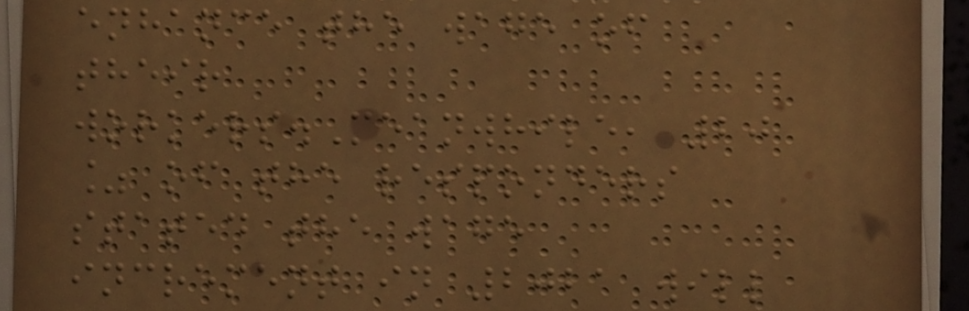enhance the wage of
their
workers.Meanwhile, 20
% of the responders
stated the wage
increment in 2021 will
